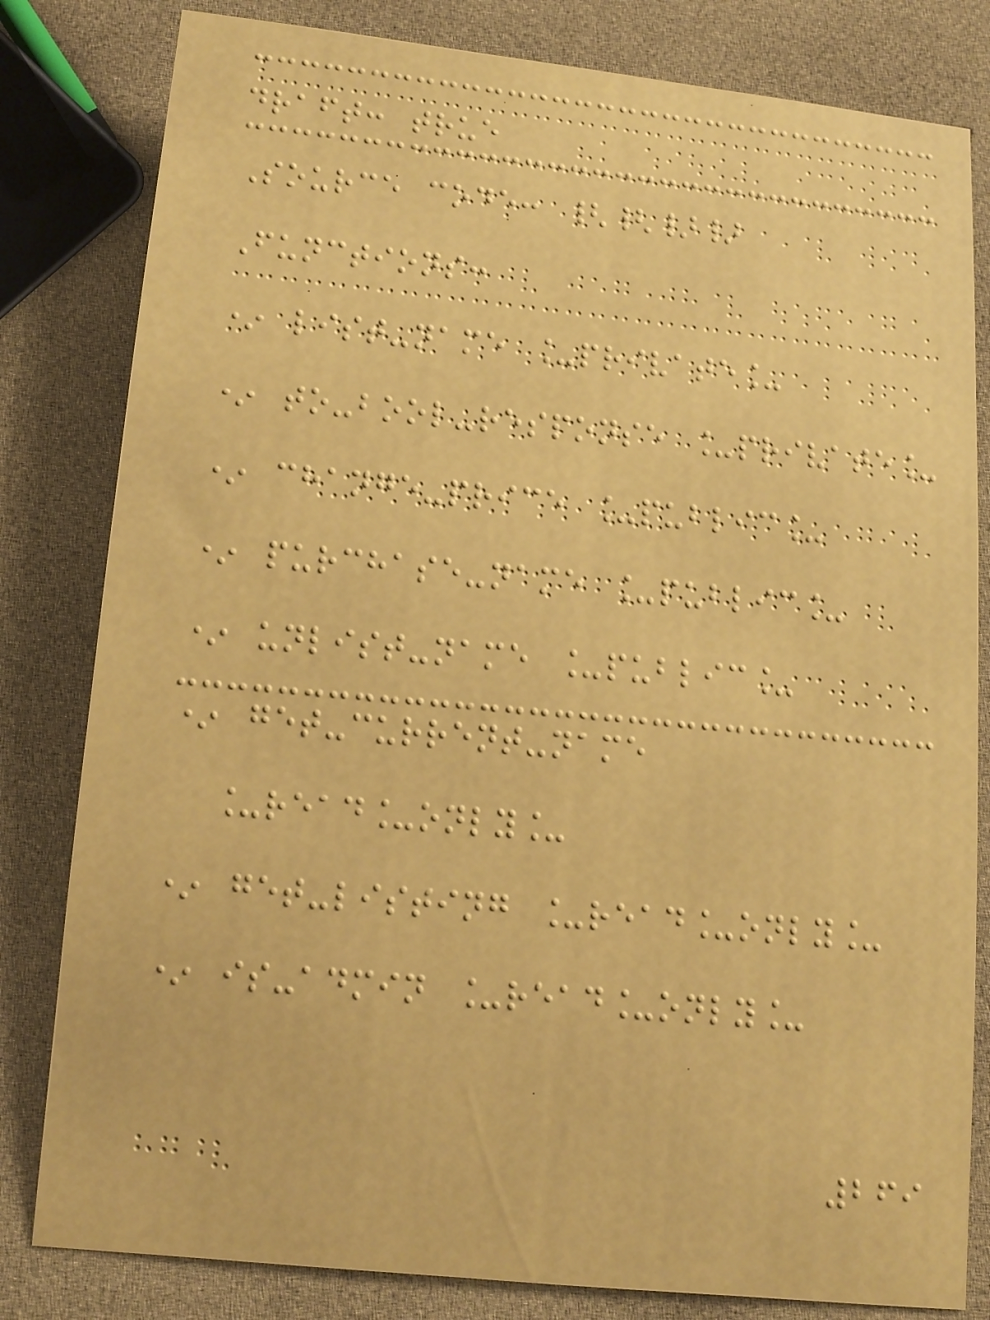draft: true
Source code: {{}}
Functions:
* list-name _private_
* to-bool-response _private_
* change-price _public_
* purchase-name _public_
* unlist-name _public_
* get-current-name
_read_only_
* get-listing _read_only_
* is-admin _read_only_
269
